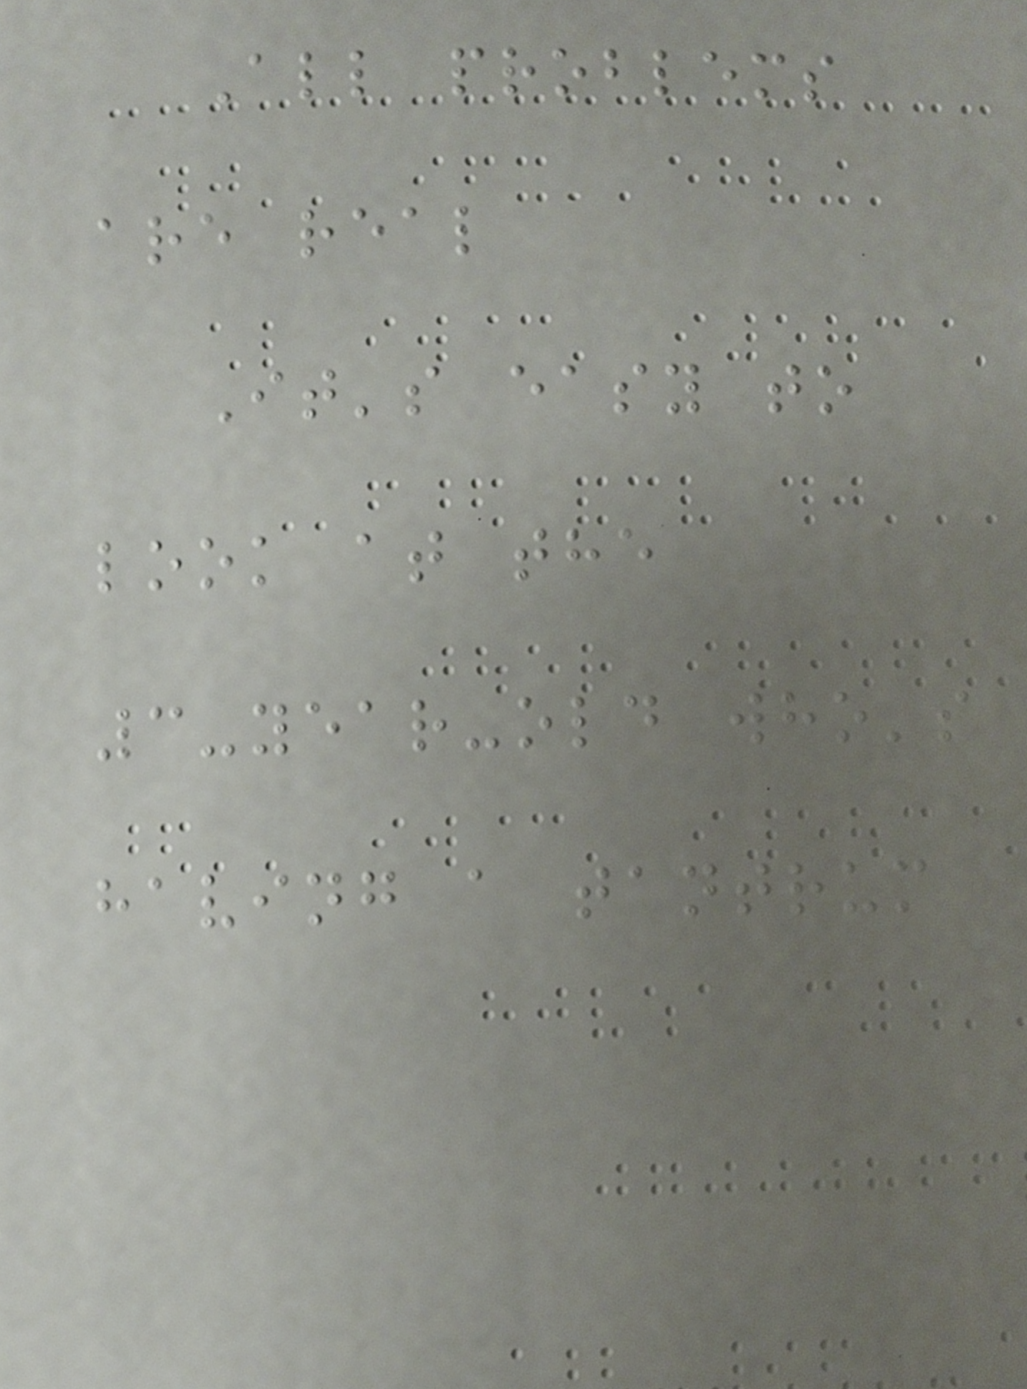All problems
are real
It's easy to
look at the
3-year-old who's
having a tantrum
